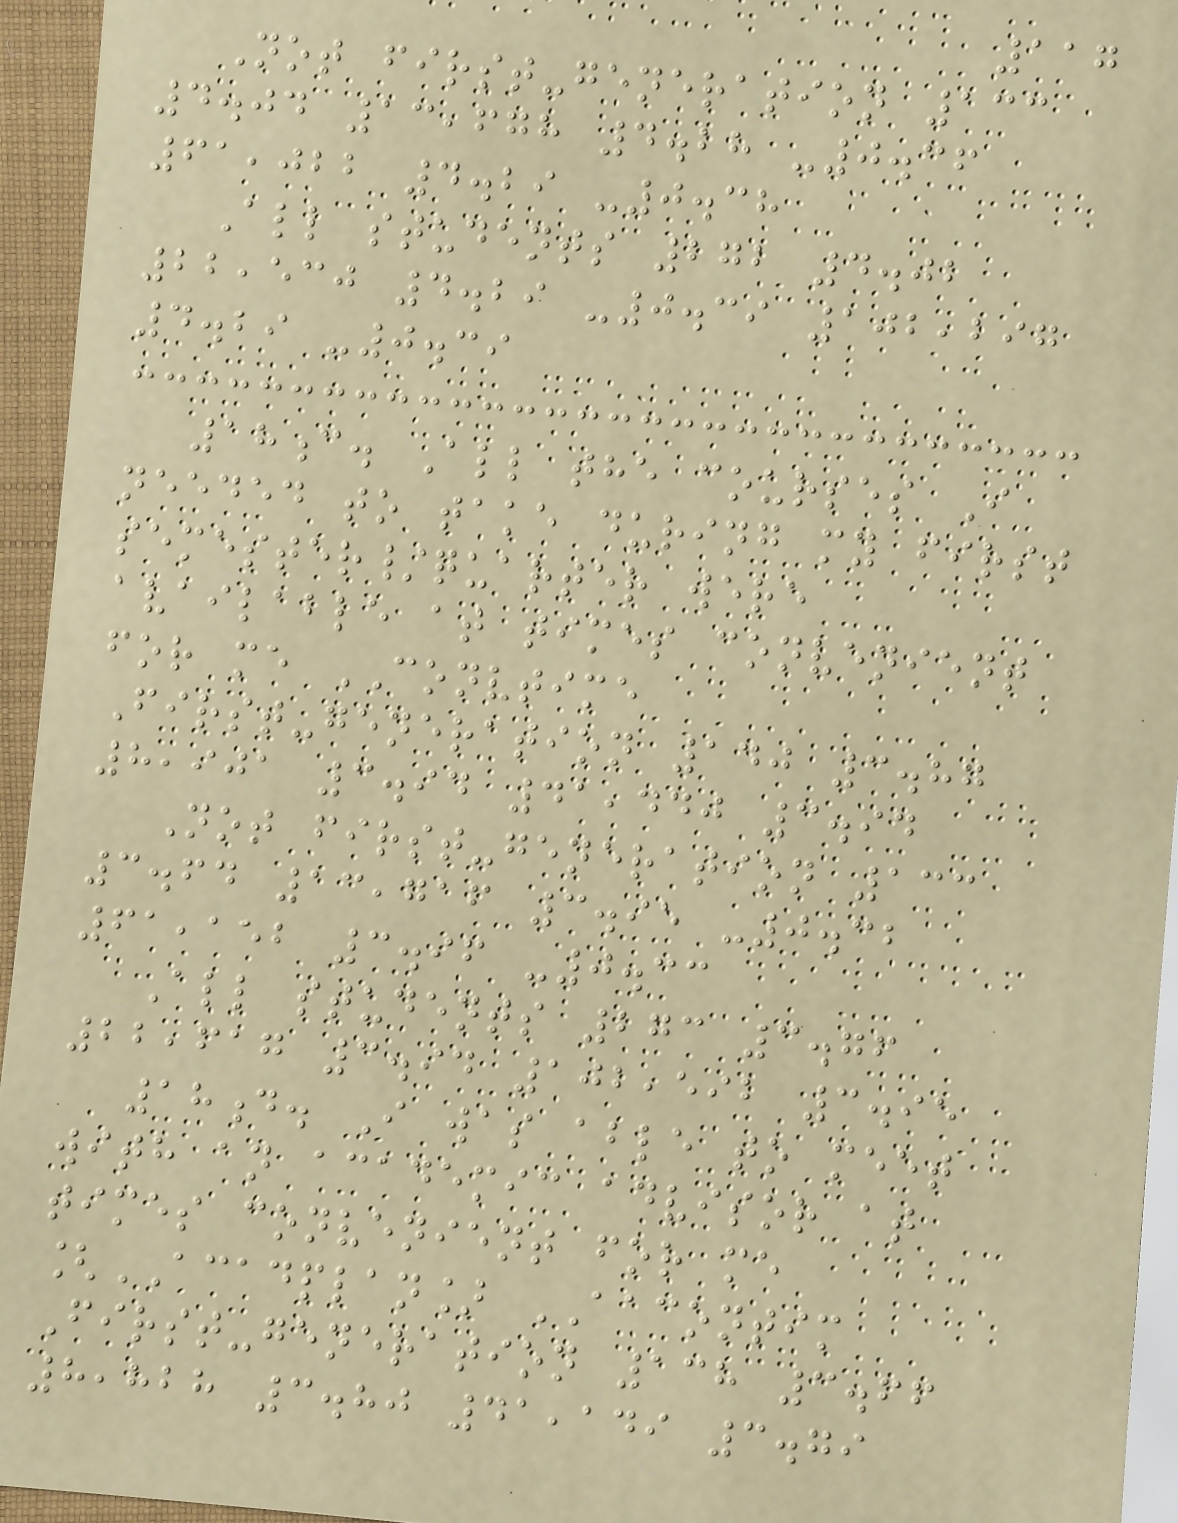117
Not first-generation 133
4.04 13,678 4.28 -0.36
61,022 4.29 -0.38
All students 272 4.02
22,530 4.29 -0.39 102,297
4.29 -0.39
18c. All the courses I
needed to take during my first
semester/quarter were
available at times convenient
for me CONVTIME
First-generation 140 3.87
8,901 3.94 41,440 3.94
Not first-generation 133
3.64 13,716 3.95 -0.32
61,152 3.96 -0.33
All students 273 3.76
22,617 3.94 102,592 3.95
18d. I was able to meet
with an academic advisor at
times convenient for me
[ACADPLAN] AACONTIM
First-generation 138 3.66
8,828 3.80 41,149 3.79
